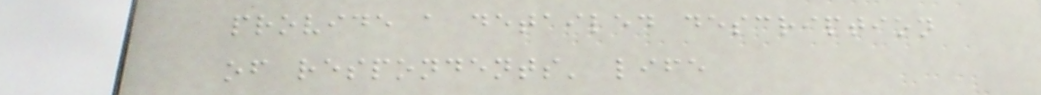provide a detailed description
of respondents' life
